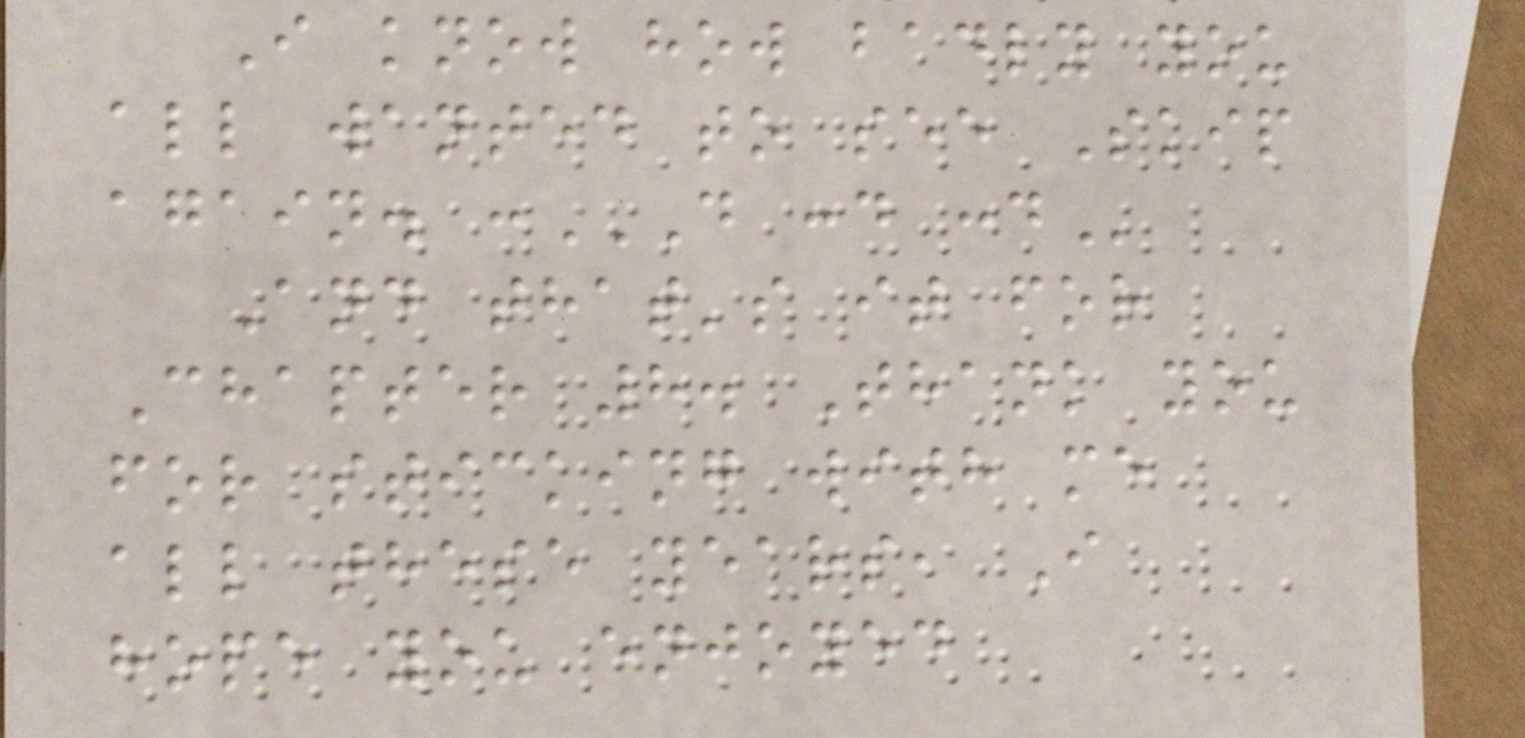I know how badly you
all wanted to see Skip
again. :D :D :D
And that's it for
Chapter 8. Thank you
for sticking with me
all these years, I
hope you enjoyed
